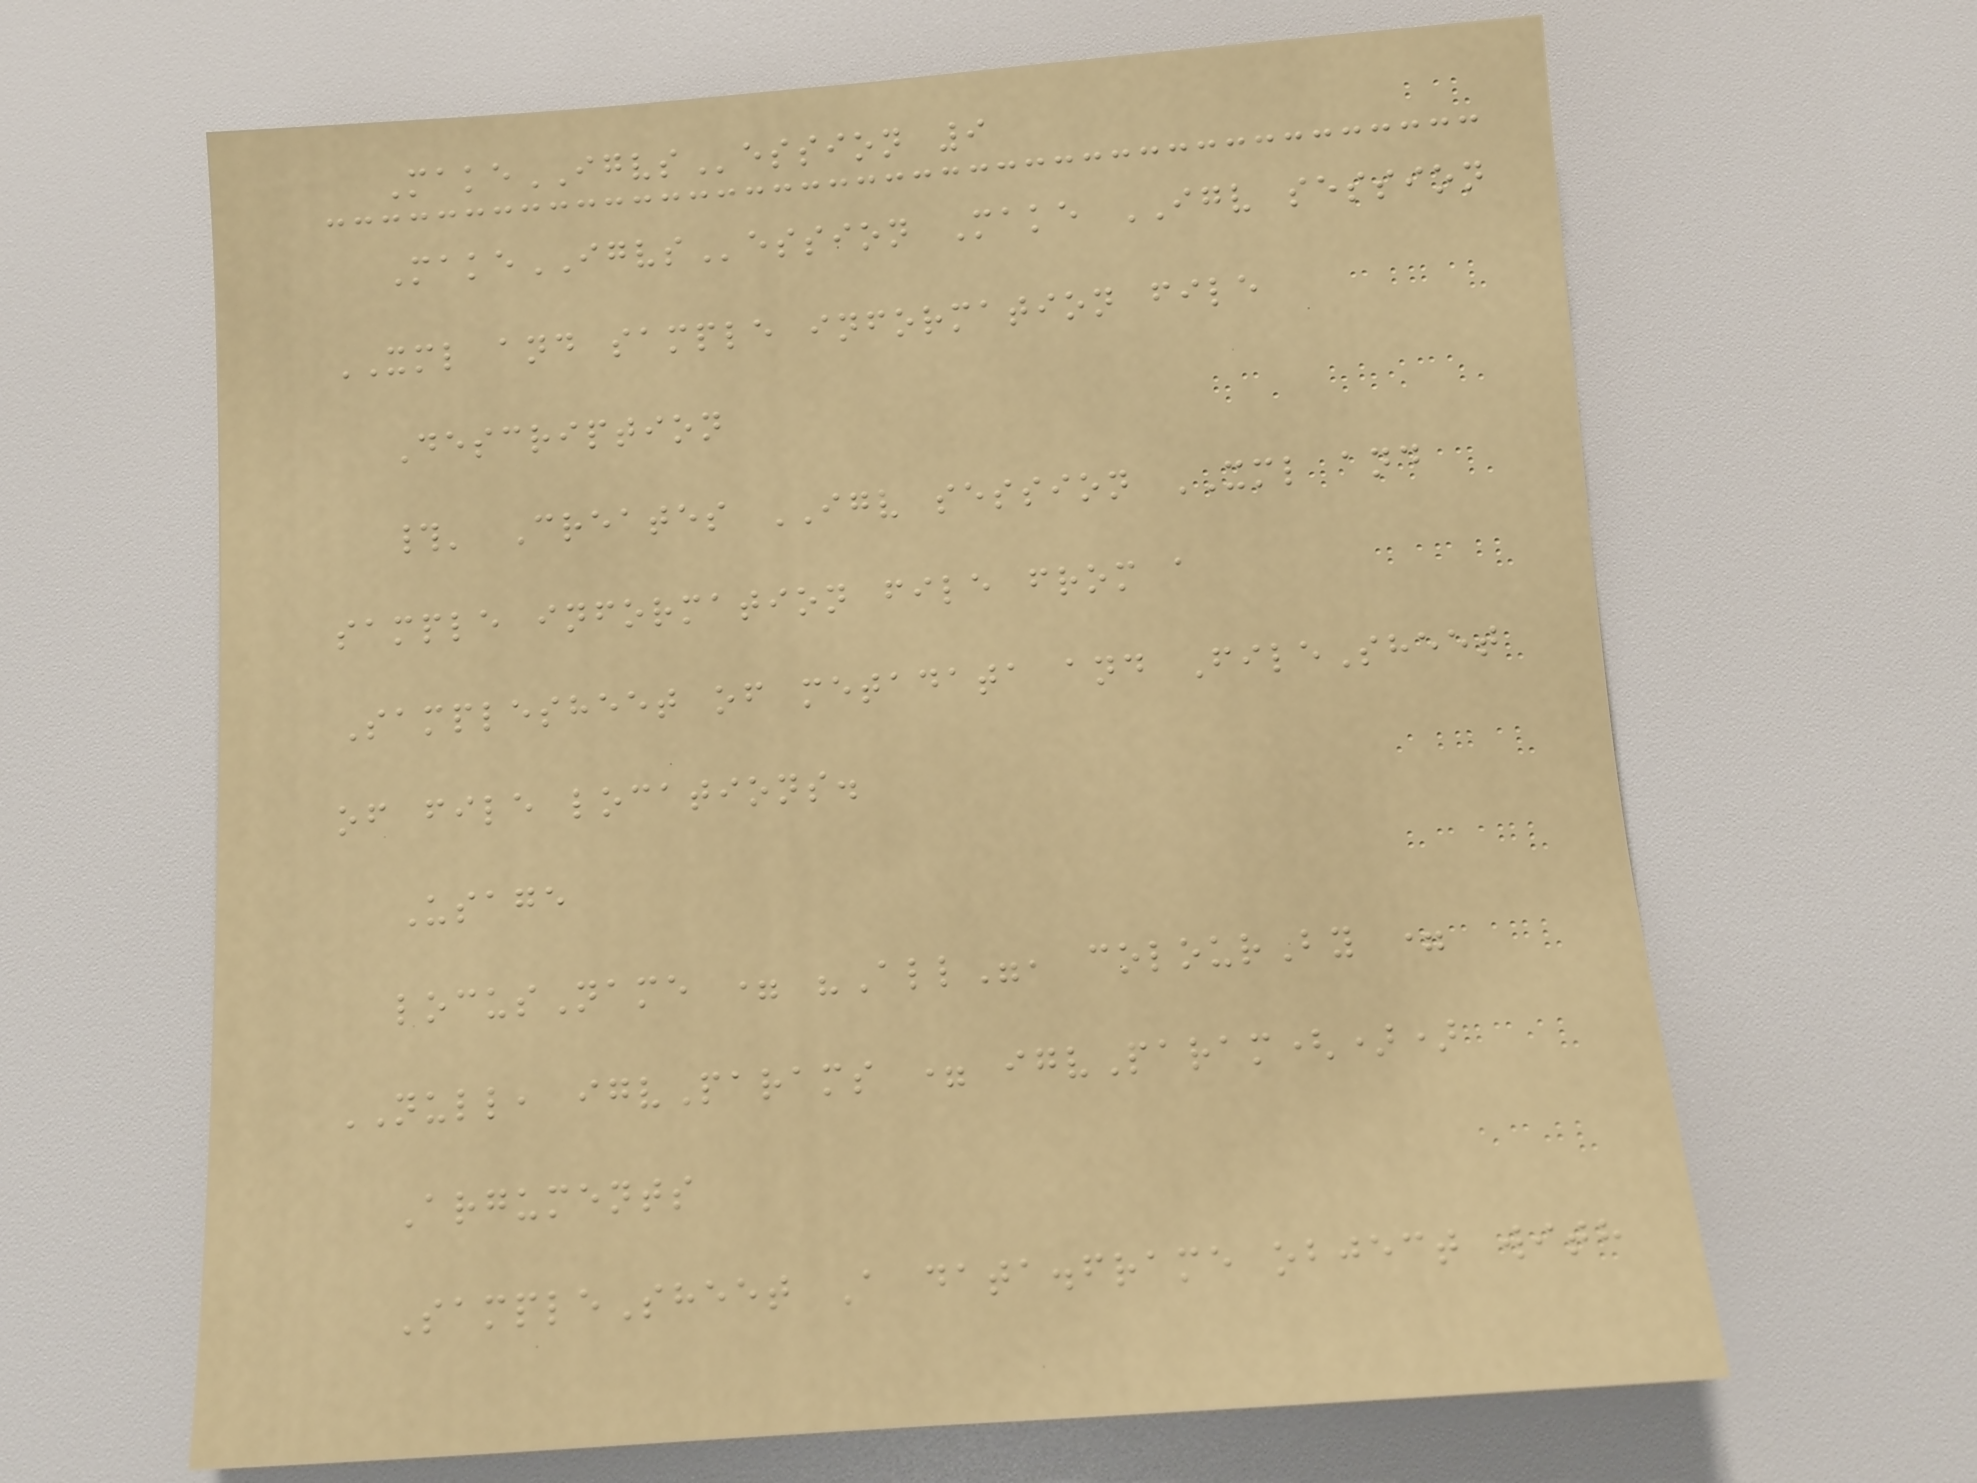MakeIGVSession 9
MakeIGVSession Make IGV session
XML and sample information file
Description
#' Creates IGV session XML and
sample information file from a
Samplesheet of metadata and FileSheet
of file locations.
Usage
locusName = "All", colourBy =
NULL, igvParams = igvParam())
Arguments
SampleSheet A data.frame object with
